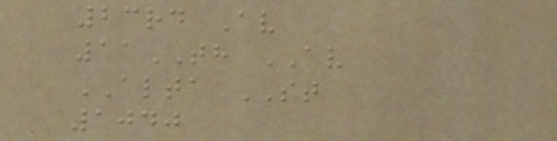23rd Av
11TH AV
ALTA ST
1040
